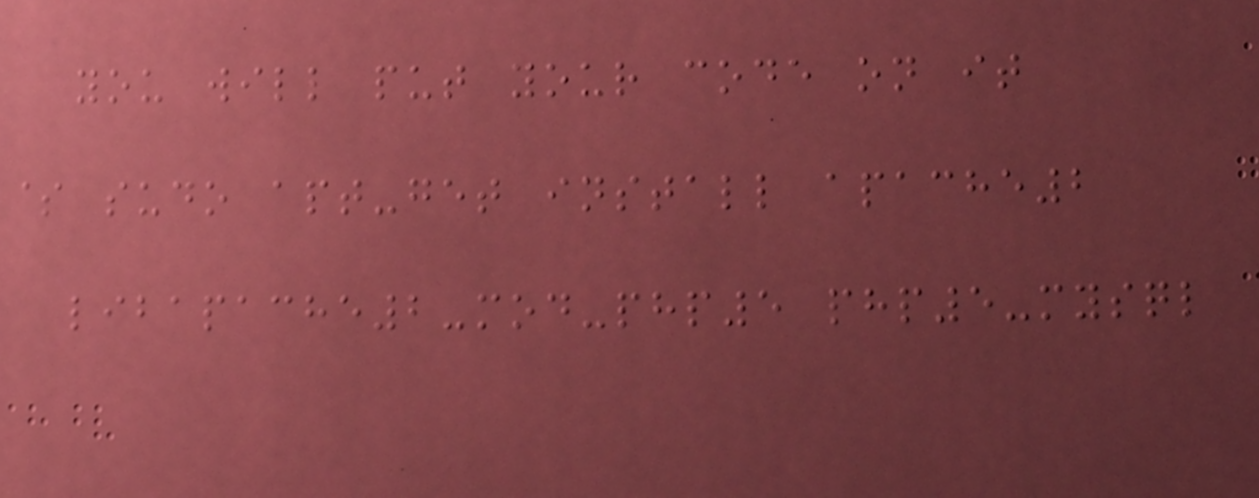you will put your code on it
$ sudo apt-get install apache2
libapache2-mod-php5 php5-mysql
